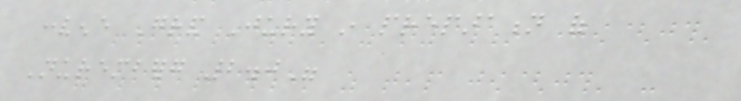convene Grand Jury in preparation of
Nuremberg 2.0"
